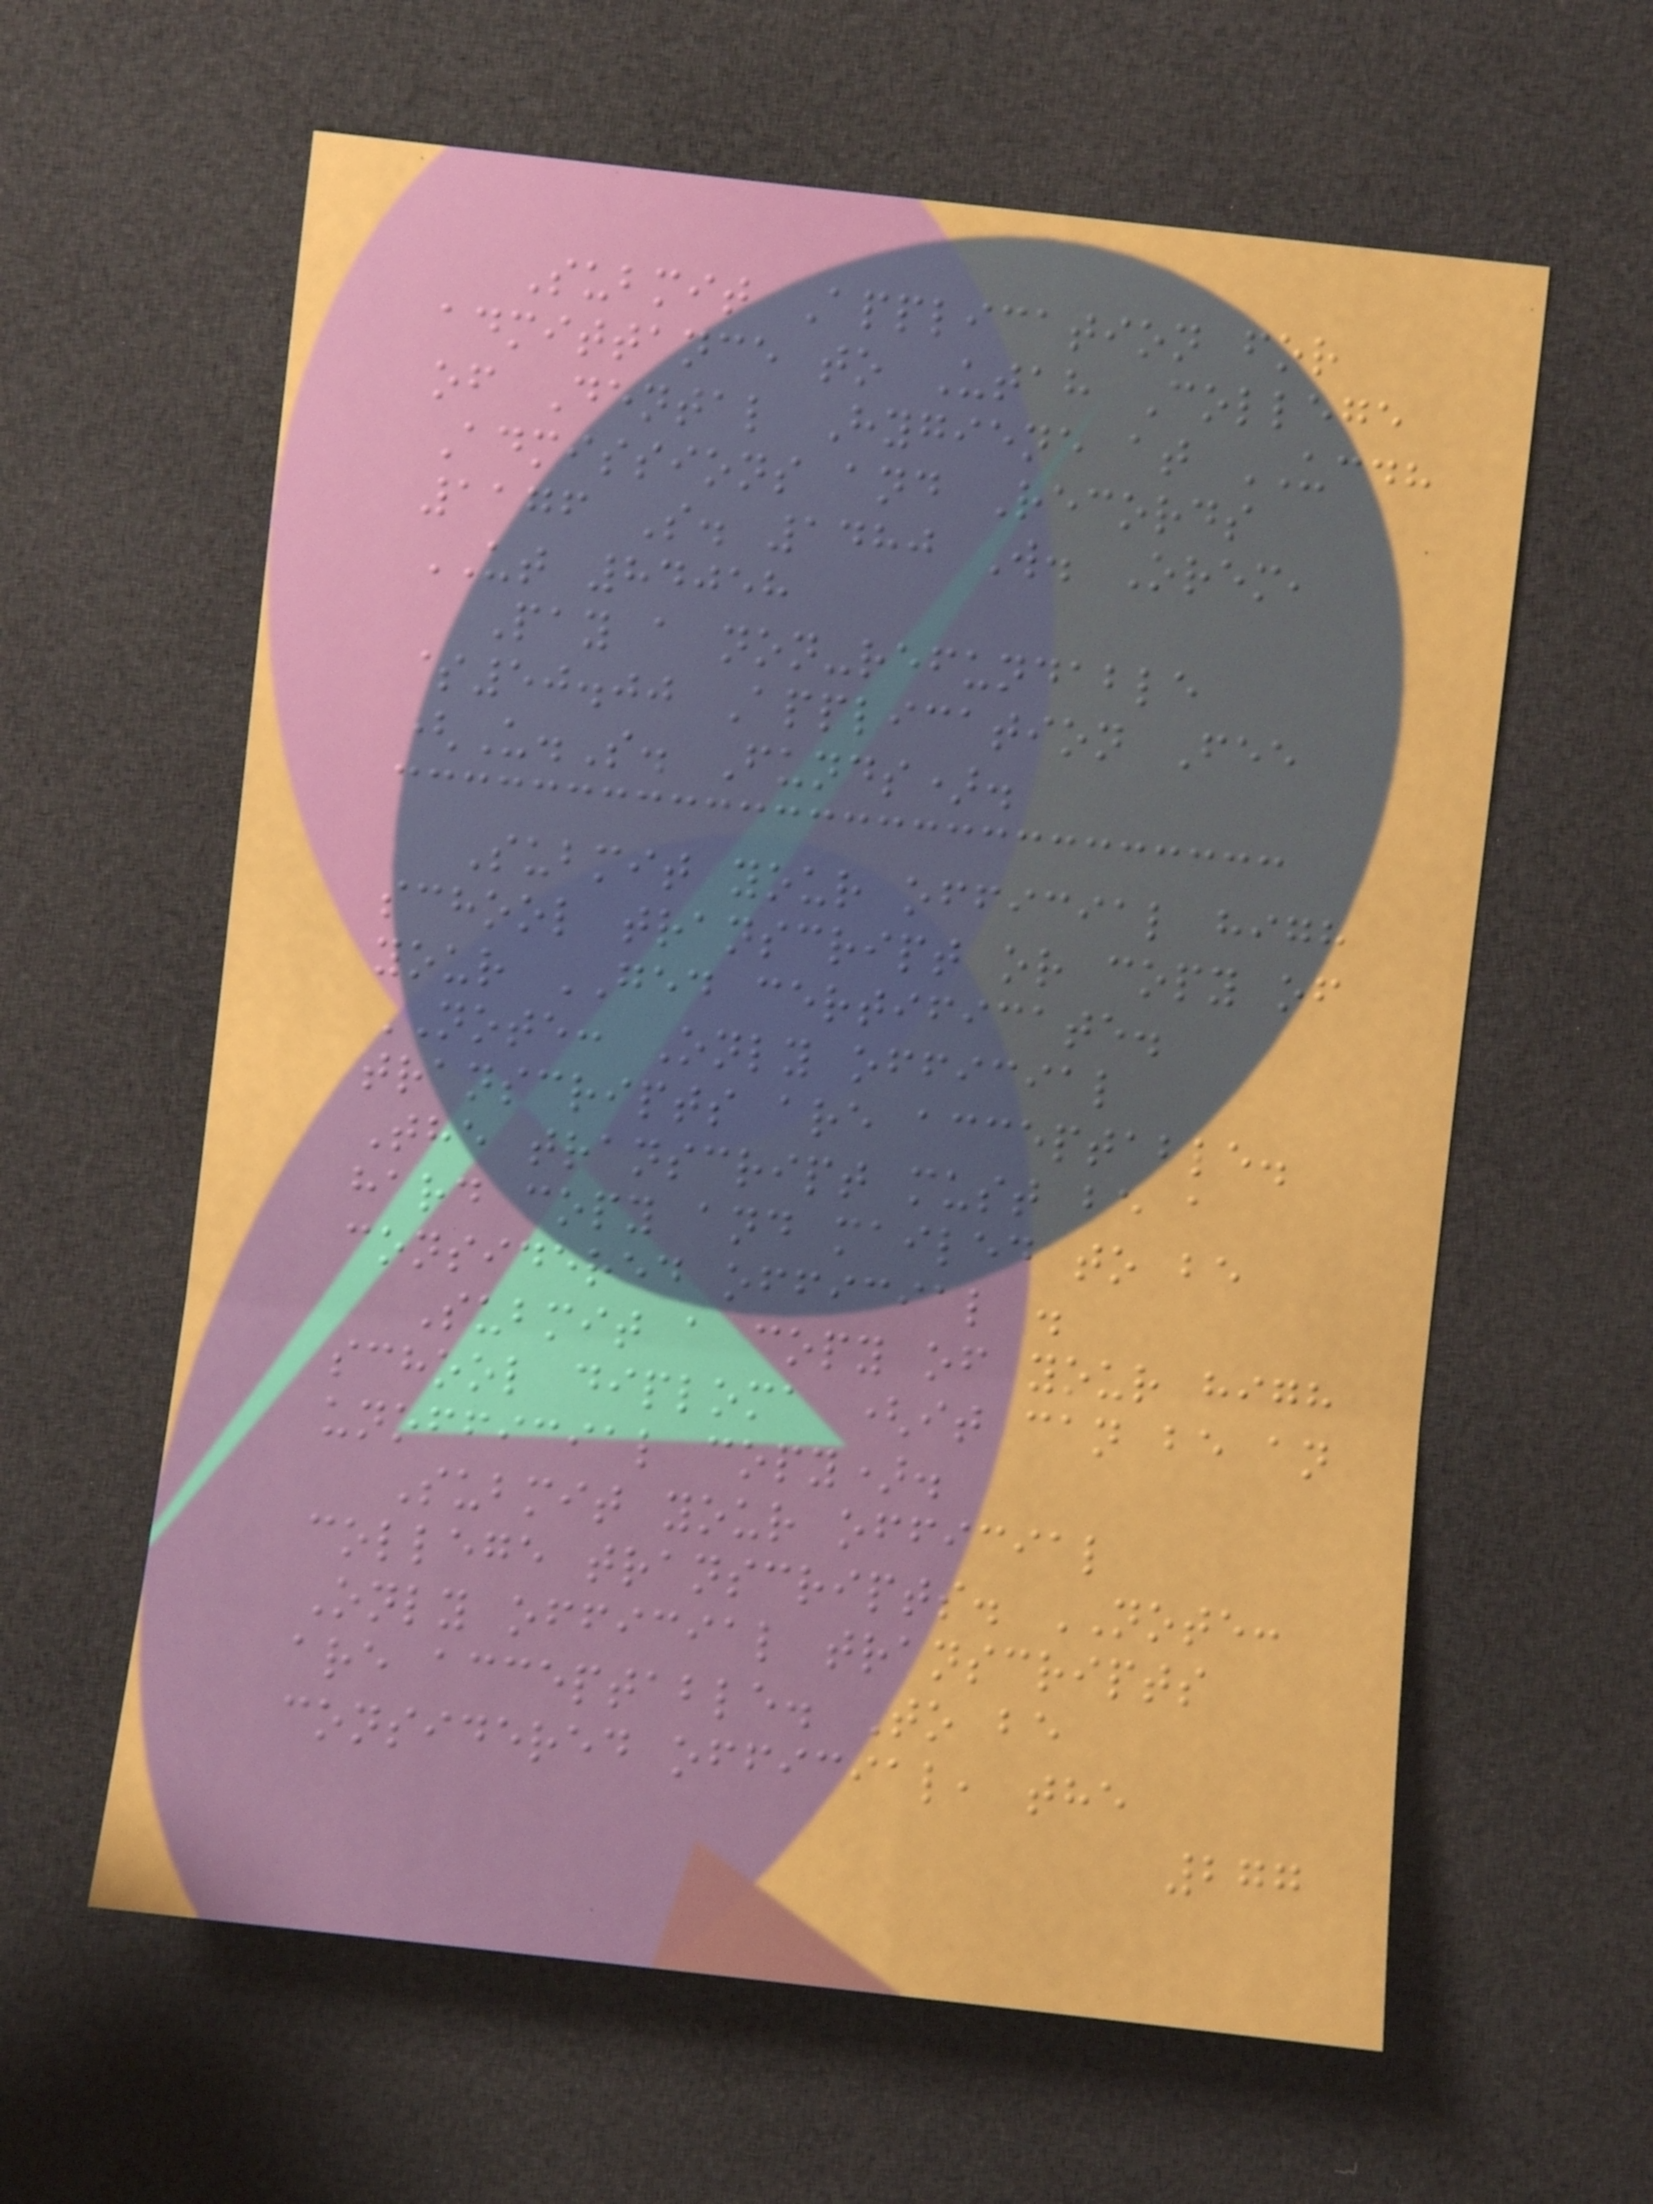Submit Application for
admittance to Utah College
of Dental Hygiene at UCDH
Admissions and Records
1176 S. 1480 W. Orem,
UT 84058
Pay a non-refundable
$50.00 Application Fee
(U.S. Funds).
Submit your official high
school transcript or copy of
your GED certificate.
NOTE: Only official
transcripts are acceptable.
The transcript must be a
hard copy and mailed to be
considered official .
Submit a copy of your high
school diploma (it can be an
unofficial copy).
Submit your official
college transcripts. NOTE:
Only official transcripts
are acceptable. To be
considered official, the
277
